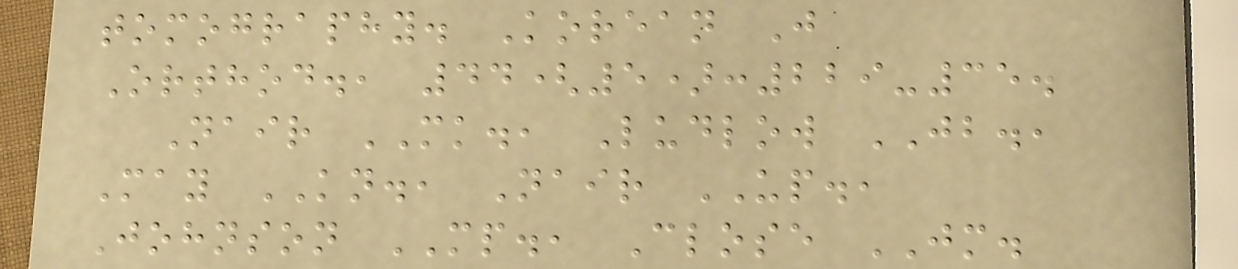tomography. Korean J
Orthod., 44(5):229-35.
Nair MK., Ludlow JB.,
May KN., Nair UP.,
Johnson MP., Close JM.
